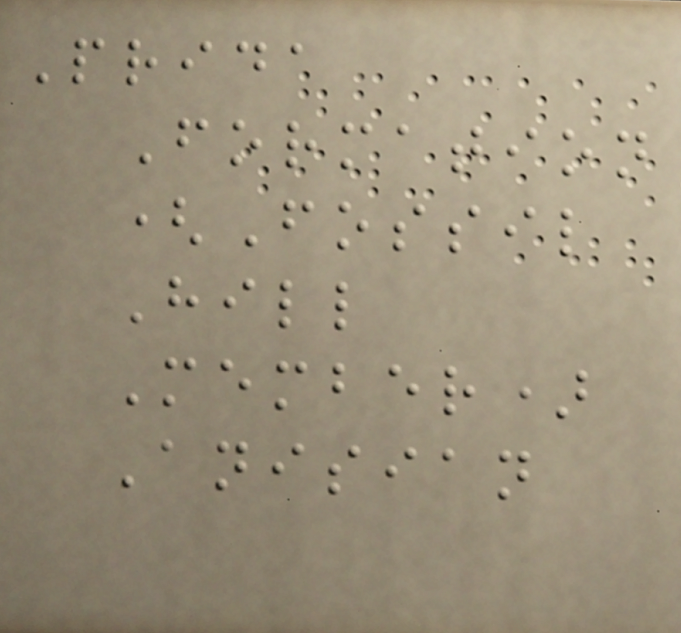Prida
Formation
(Fossil
Hill
Member)
Anisian
